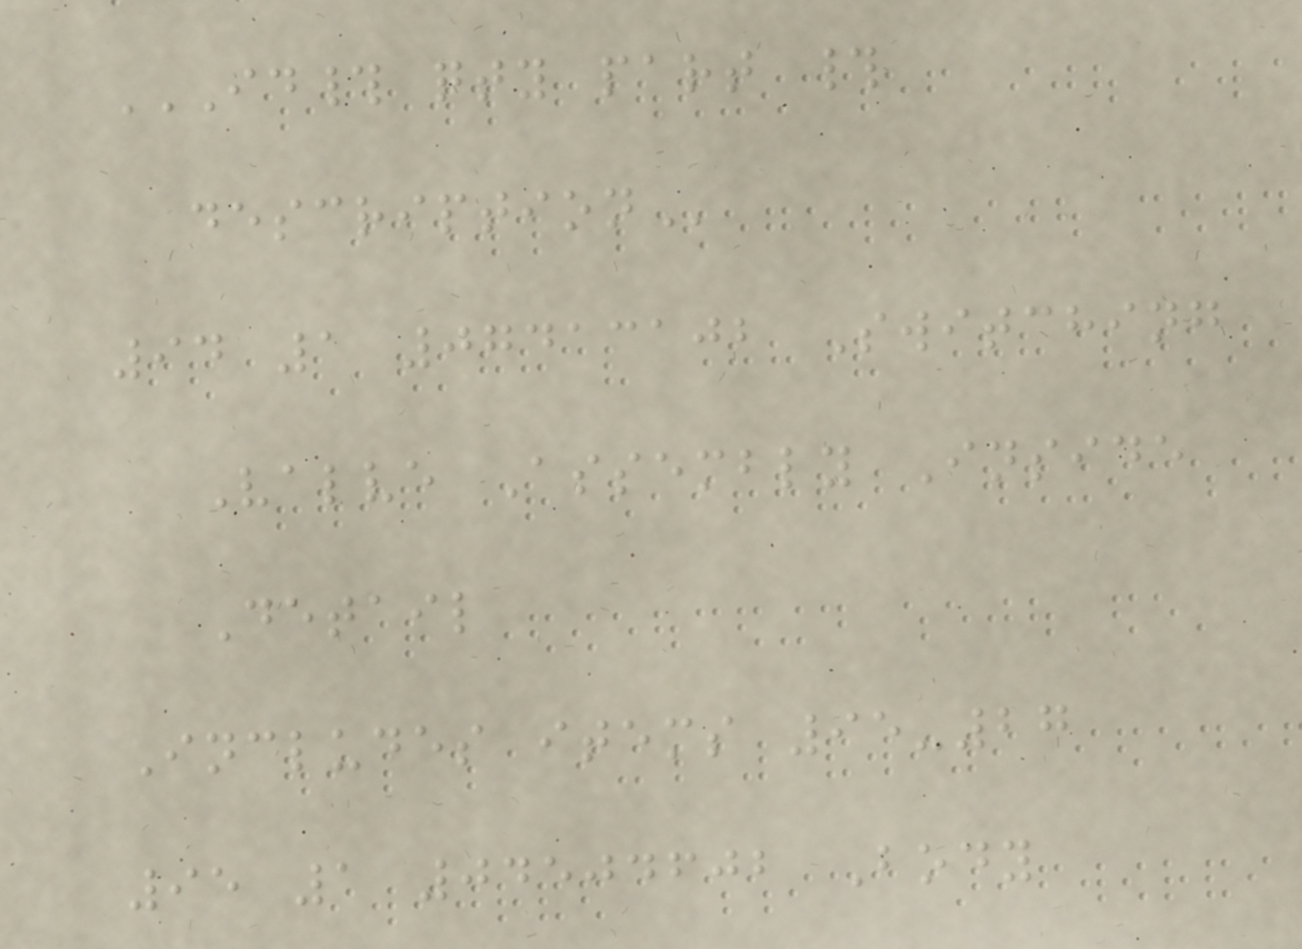ID# QTY PART #
DESCRIPTION
94 1 07413102 Switching
Valve Assembly Inside
Detail
Includes items 95-27
95 1 04504602 Body
